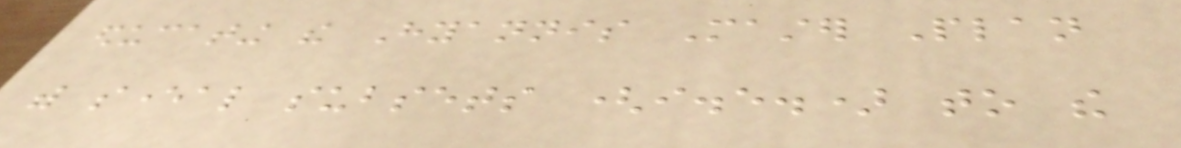educating the Hyannis Master Plan
with several subsets (i.e.) to the
